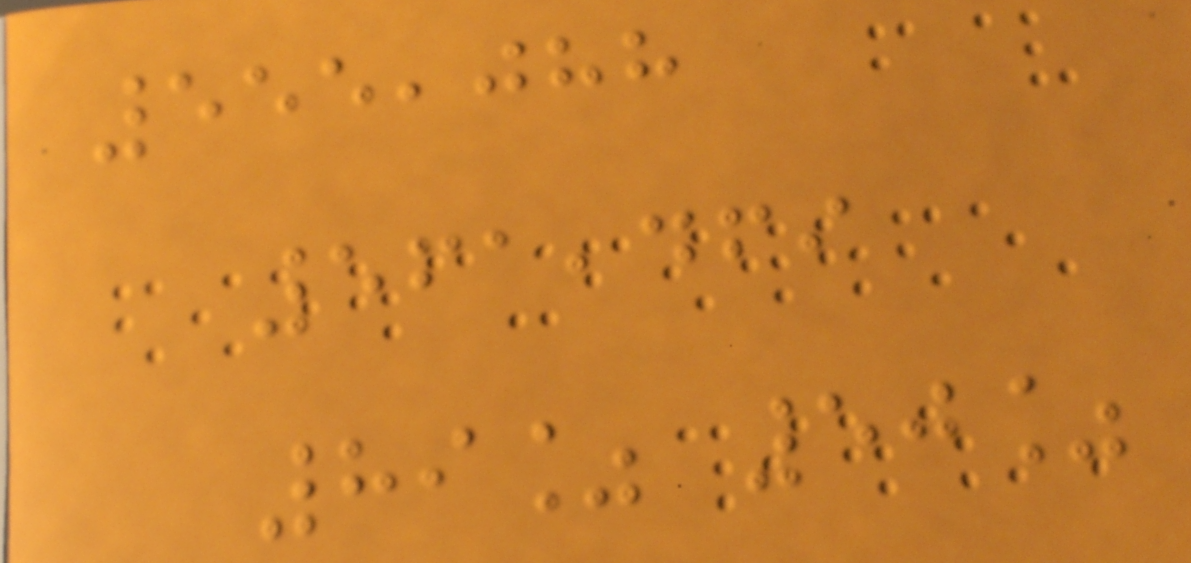555,088
561,469
89% 50%
